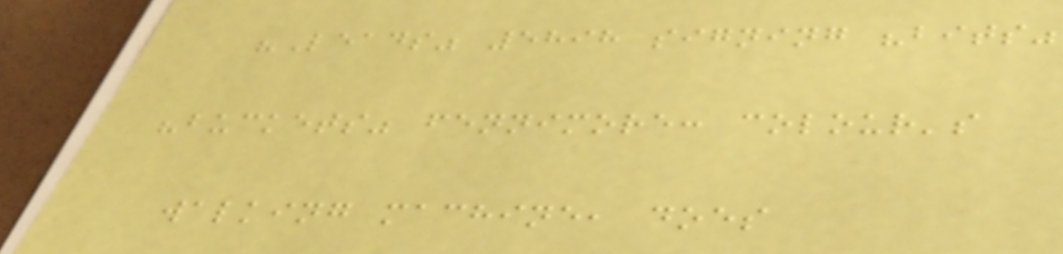"Leads" 5898 signing "bits"
"buckets" fennimore: colour's
walking machine, does
